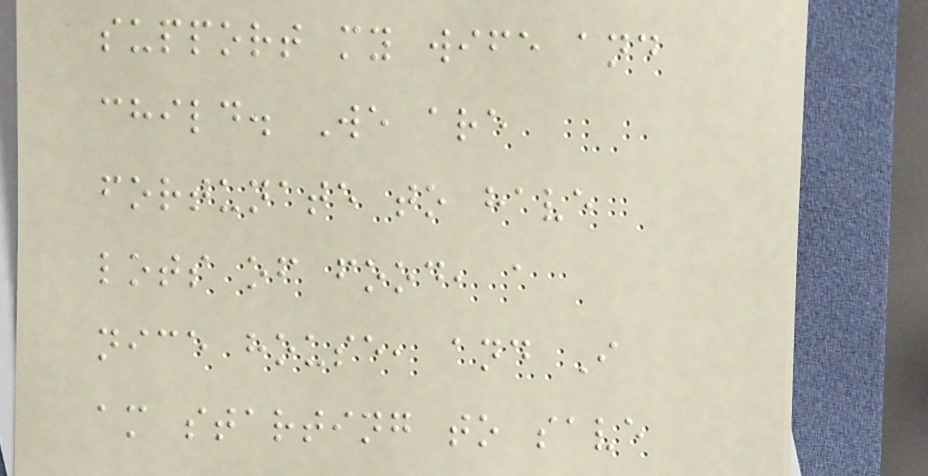support my wife and
child. We are
fortunate to have
lots of food, a
nice house, and I
am starting to save
